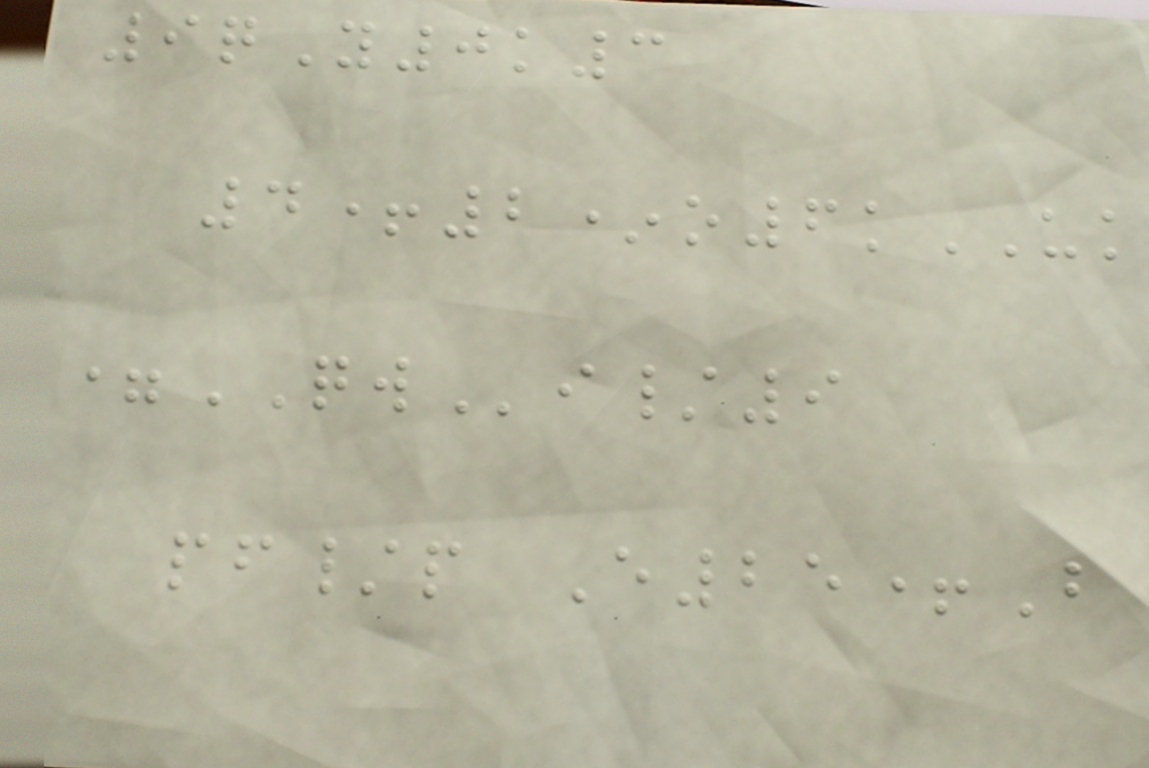9qY0k3
4+2*o6kUK
=QWi/9
pf/p E25+B
